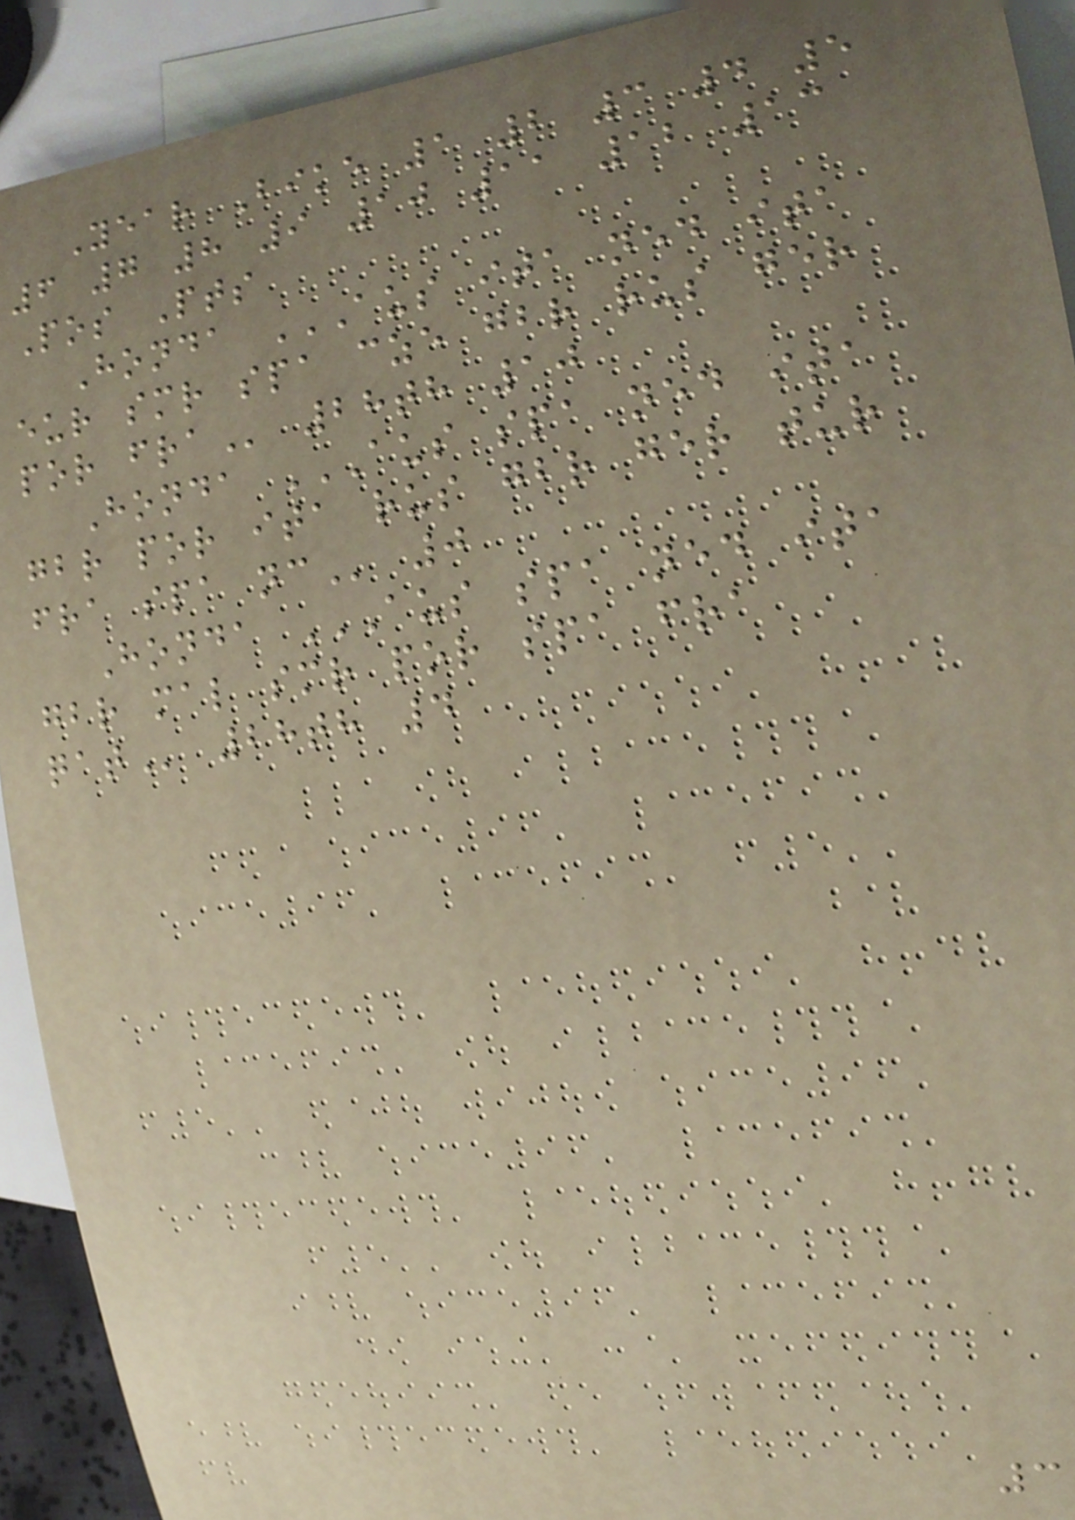Year Bike 1 2 3 4 5
6 7 8 9 10 11 12 13
Pos Pts
Honda AUS ITA NED ITA
EUR SMR SPA CZE GBR RUS GER
POR FRA 28th 10
Honda AUS SPA NED ITA
GBR POR ITA RUS GBR GER TUR
FRA SPA NC 0
Honda AUS SPA NED ITA
GBR MAL SMR POR SPA FRA
QAT 28th 4
3
